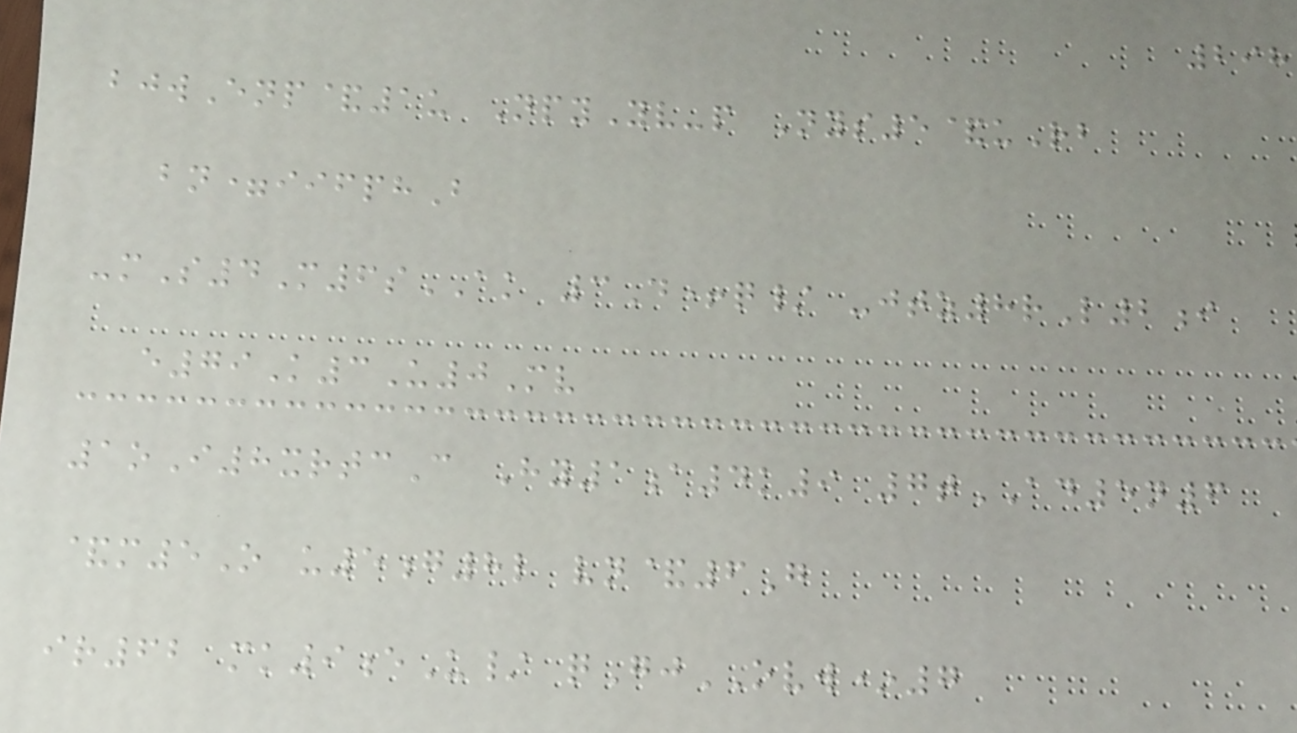298
bjwEnp&1u NpyYv-p Nys5&uRb
bn=iifphB
-mS4M6sAK 3D+q/ -jtz8rL2i
e79K3U0Mv
1oI8xrtcC Hy1a4k9 7tAD5n6
&m5O u5g8l vn&6G
ir62 mk9eU/ qGjOVW*7
